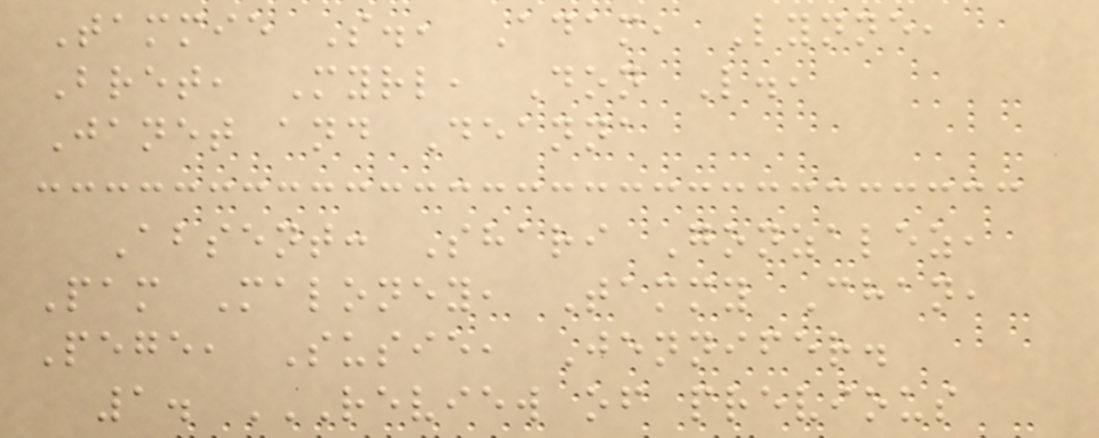Tammie S., Adam, Lynne,
Bret, Myrl, Don L.,
Janet and Deanna
Absent: Shari Gonzalez,
Pam Maloney, Tammy Chan,
Pege, Susie, Jennifer.
1. REVIEW OF PREVIOUS
